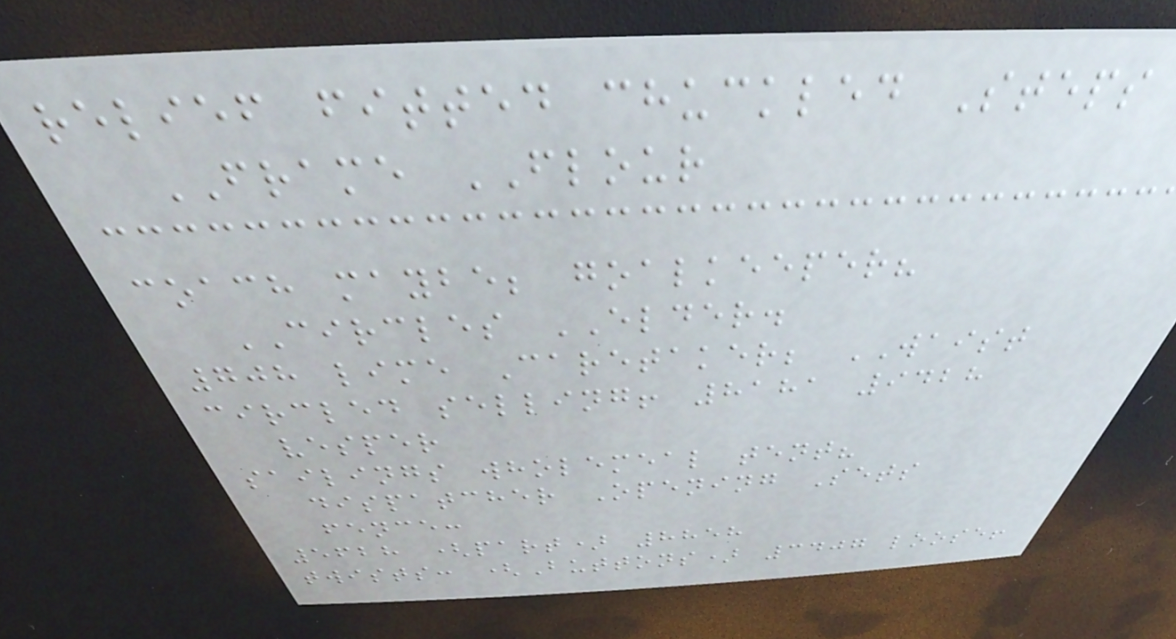relief fitted chuckled Steps
FRAME FLOUR
coach maybe; goalkeeper?
CIRCLES ELDER.
708 lime Caretaker; WAIST
circled selling! 8181 9428
vesper
sailings wholemeal tent?
dispatcher Opening Sets
fence:
5628 (part) 8858
twists: (Buttons) 3407 loose!
